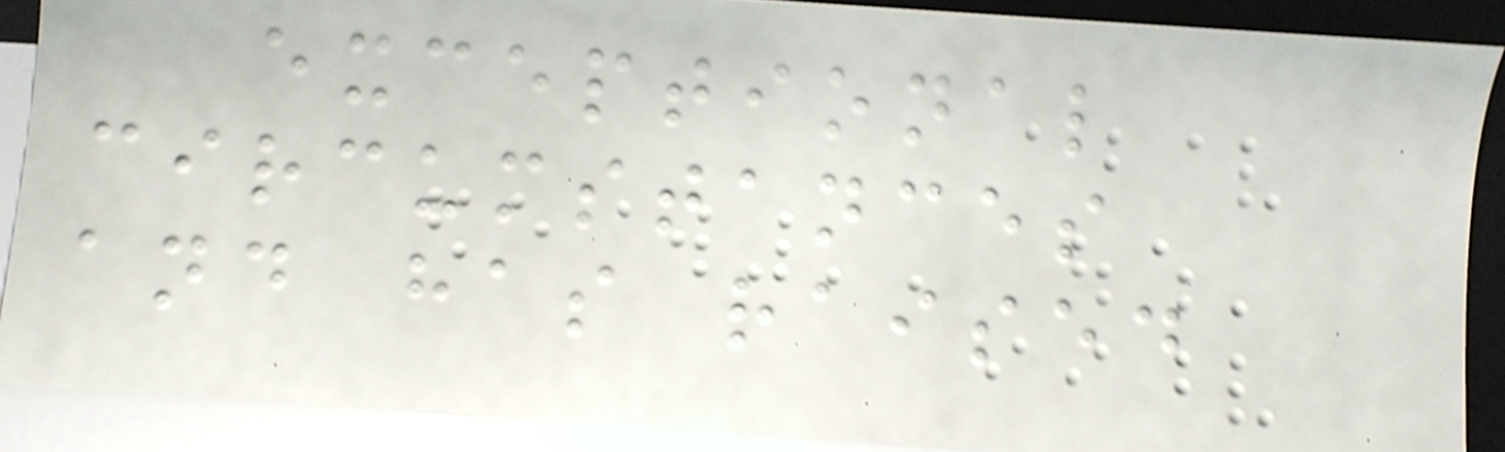exceptional
circumstances
and has raised
